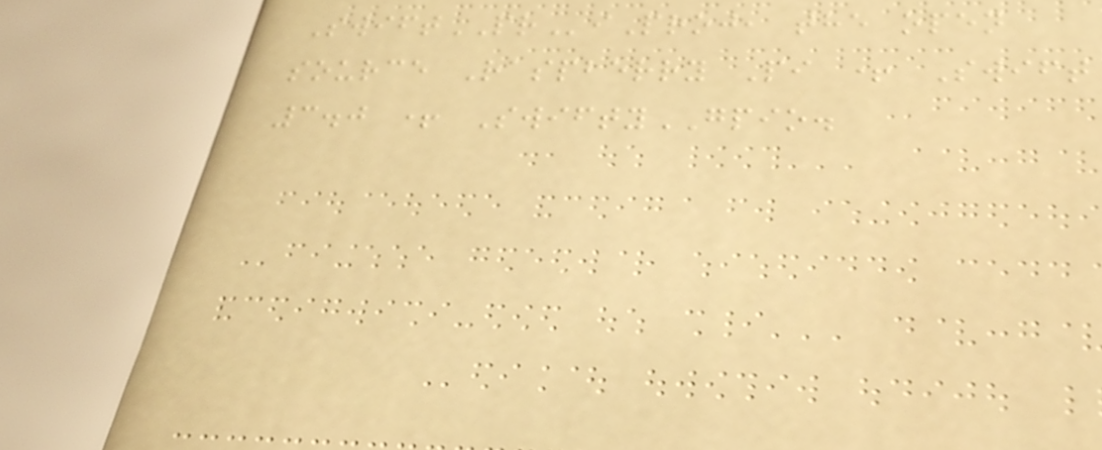SwiftPRiProj, the open
source Raspberry Pi + Swift
3.0 + SwiftyGPIO.
